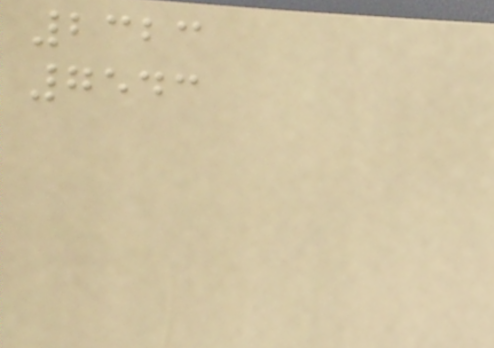2323
7543
